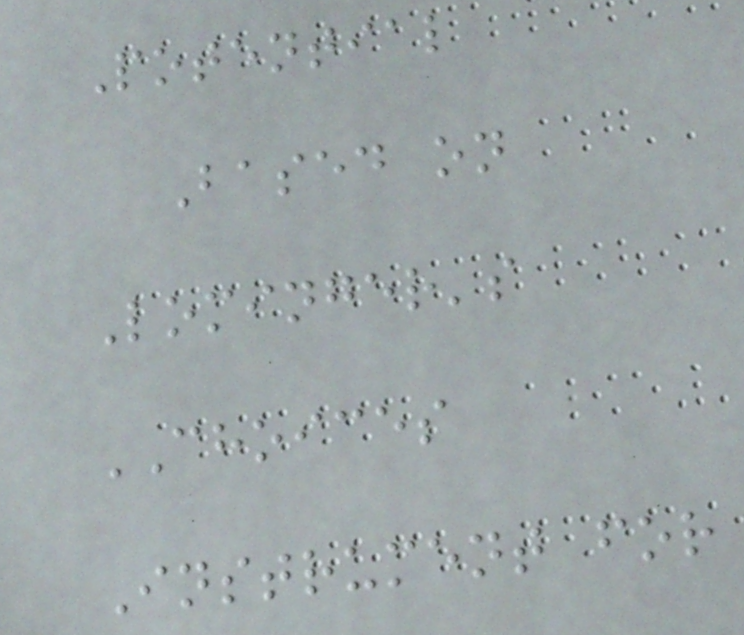Potential
Based on
Lominger's
CHOICES
Instrument for
